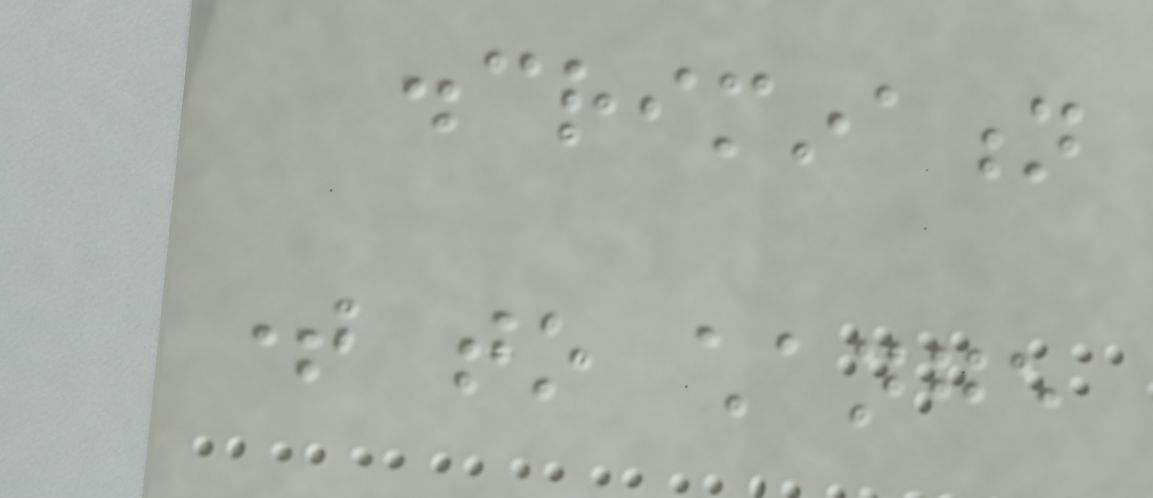discrimination
time to change
